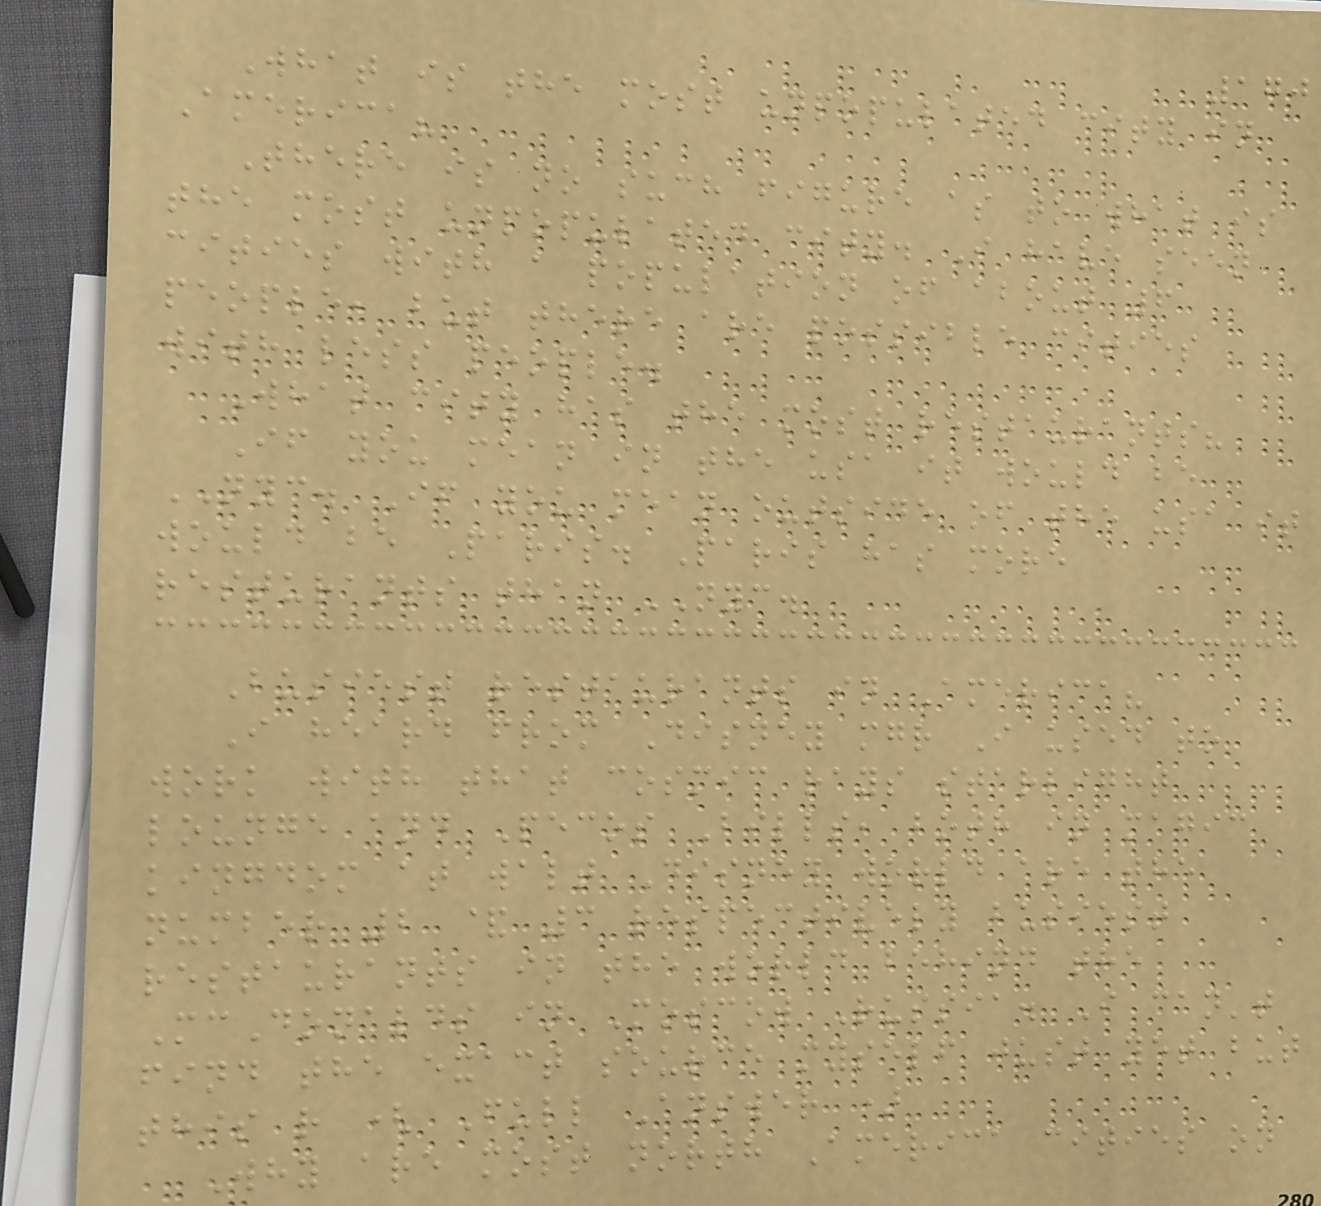170
What is the most unpopulated city in
America?
There is no such figure as to what is
the most unpopulated city. I have seen
cities with a population of about 6
people, but there are possible cities
with less people.
What city has the most restaurants?
If you mean in the usa it would be
NYC. If you mean outside of the usa it
would be Paris. Paris has more
resturants than NYC.
Busiest restaurants in America?
I heard from Disney mgr I used to
work with that cosmic rays starlight
lounge and Pecos Bills, both in magic
kingdom at walt Disney world are the
number 2 & 3 respectively busiest
restaurants in the world behind the
McDonalds in Moscow Russia. I can't
find the exact source myself just yet but
this r ( Full Answer )
Why are most north America cities on
